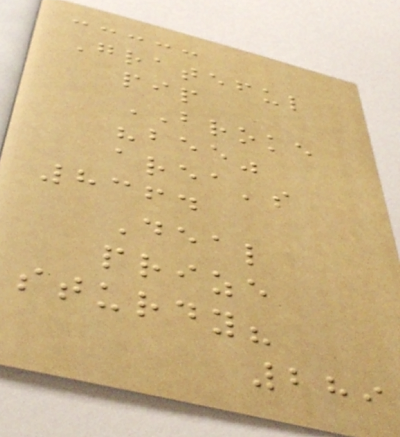Grateful
pip
BROKE
"bee"
area's
8364
Deal
prize
sturdy?
289
